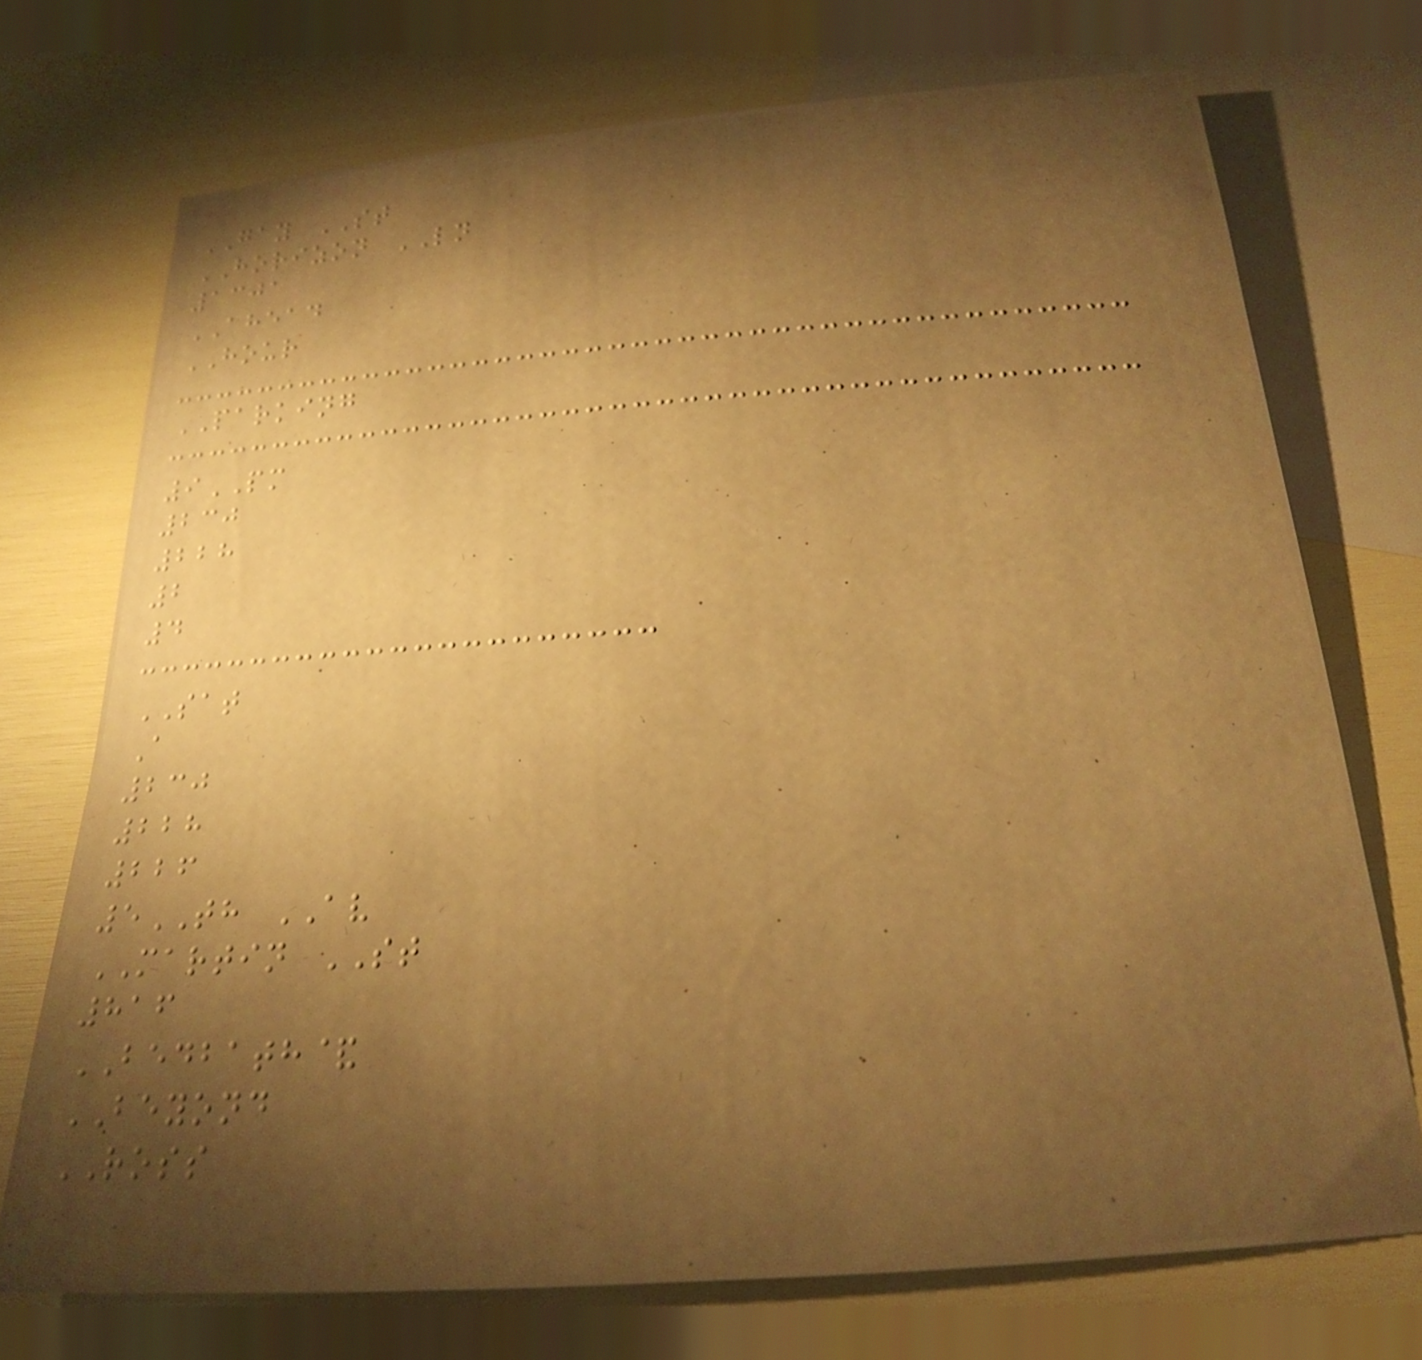GAY ST
HORIZON LN
1301
AHEAD
HOUR
PARKING
9PM
230
228
2
4
SAT
A
230
228
226
5TH AV
MARTIN ST
816
BEDBATH&
BEYOND
ROSS
